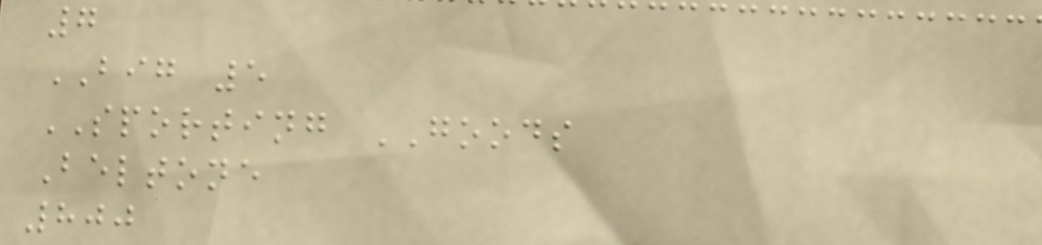7
BIG 5
SPORTING GOODS
Beltone
800
